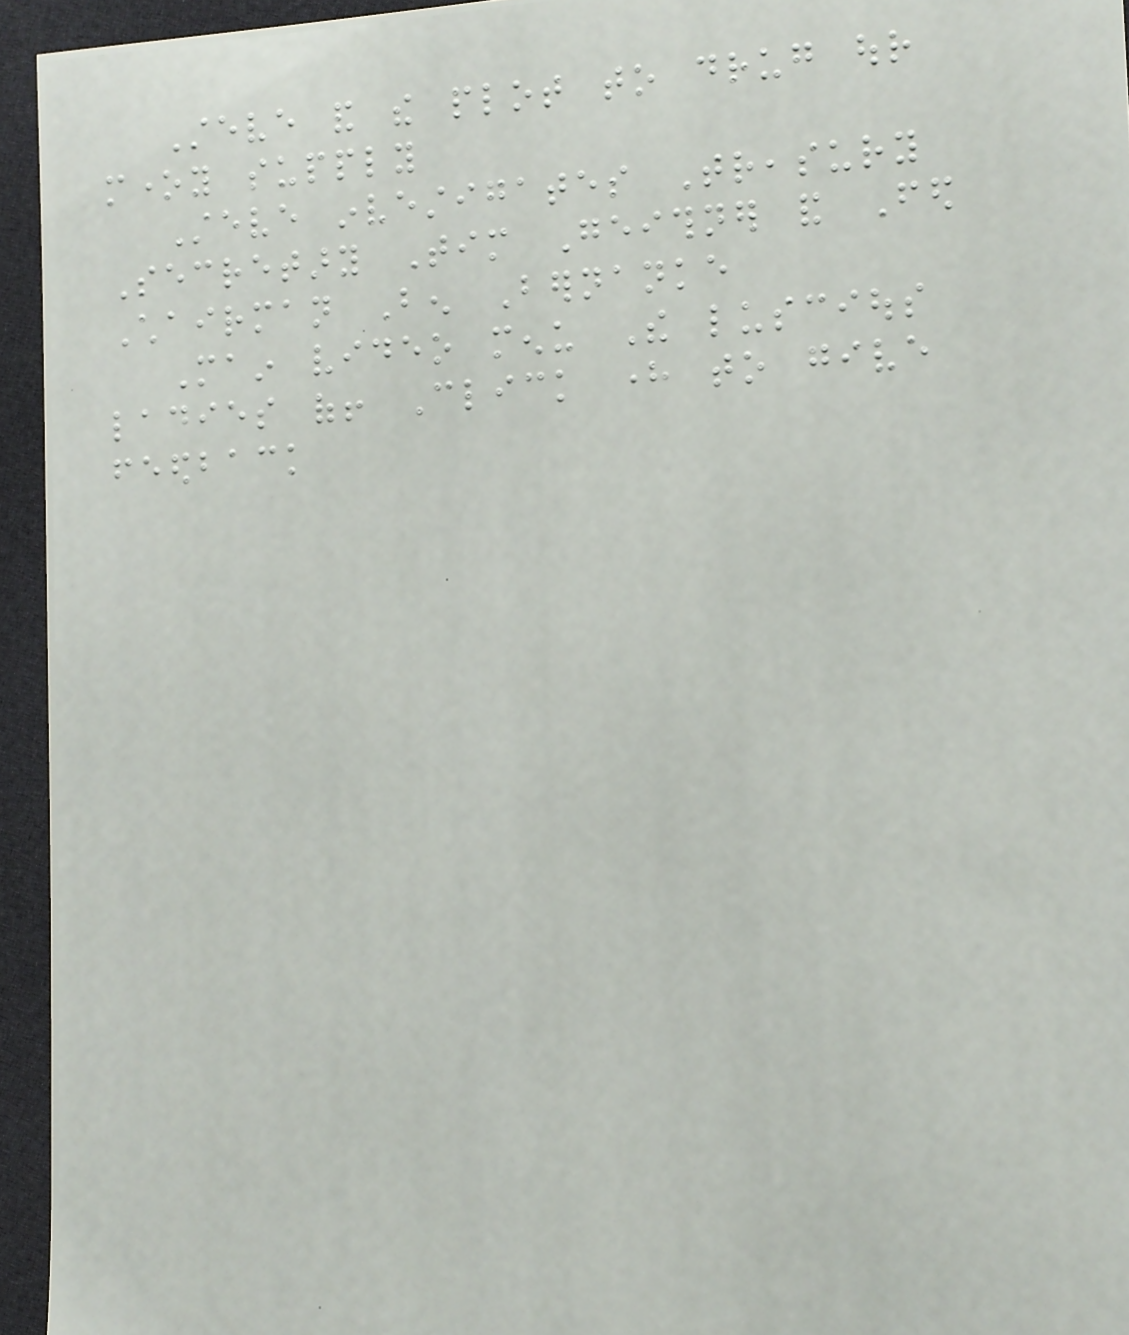Steve and the plot to drug our
money supply
Steve investigates Treasury
Secretary Tim Geithner and Fed
Chairman Ben Bernanke
Main video menu The luscious
ladies of! Click here to give
feedback
